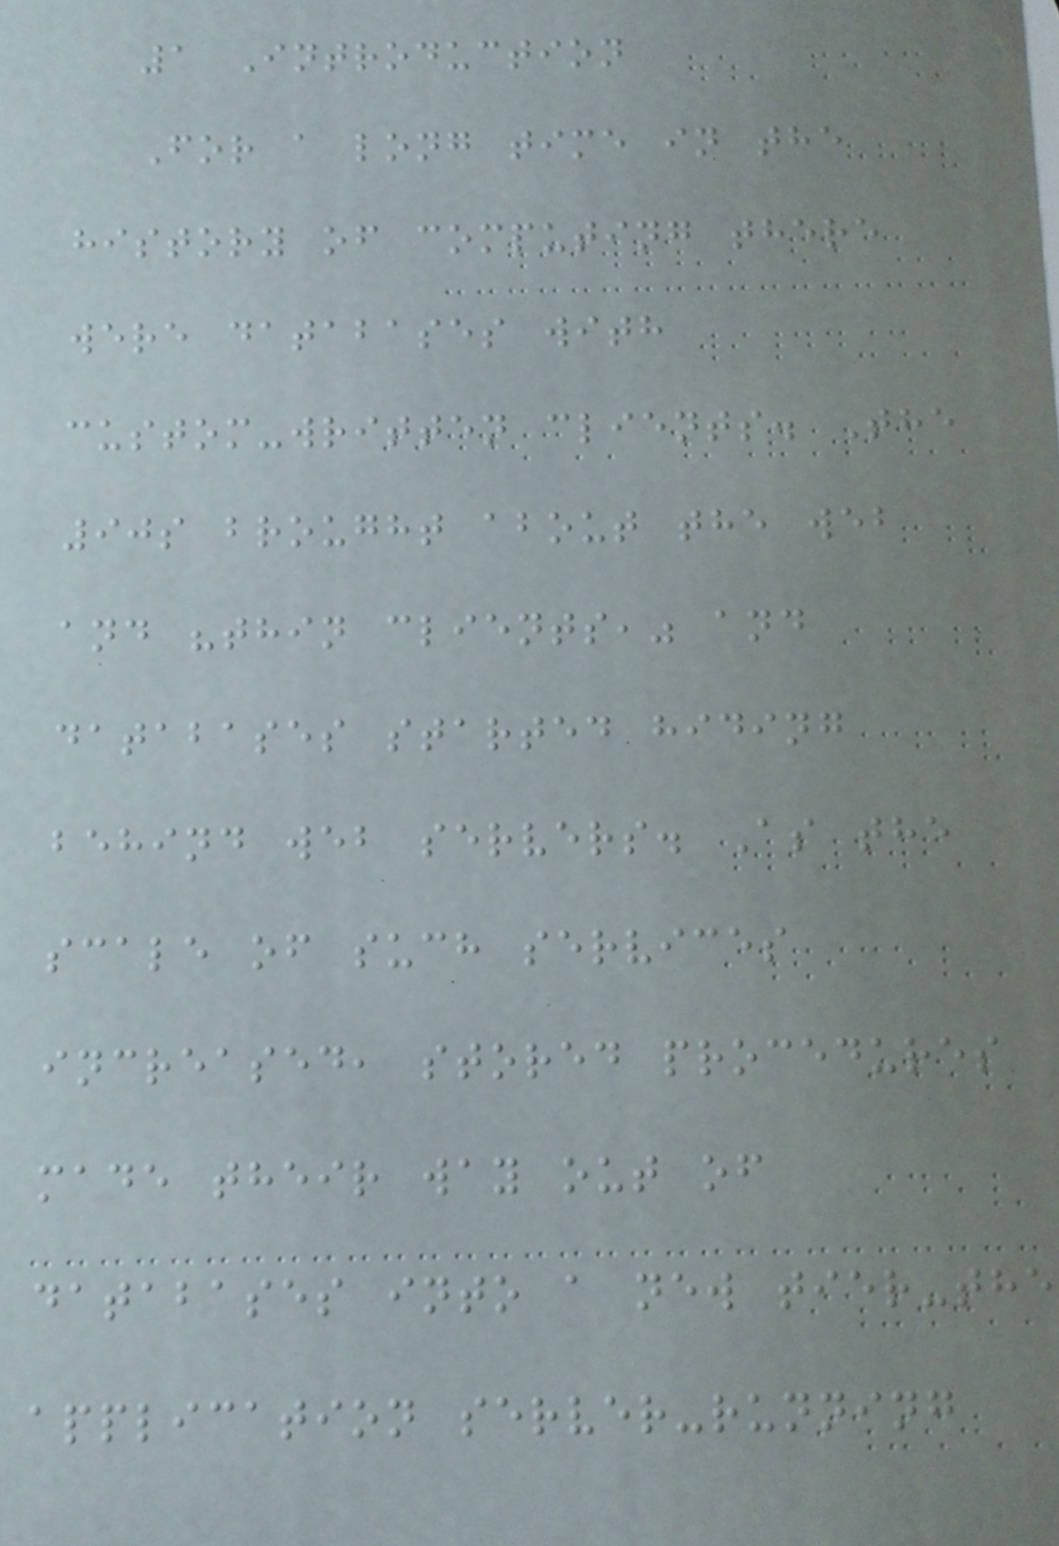1 Introduction
For a long time in the
history of computing there
were databases with
custom-written clients. The
90s brought about the web
and "thin clients," and
databases started hiding
behind web servers. As the
scale of such services
increased, stored procedures
made their way out of
databases into a new tier-the
application server-running
